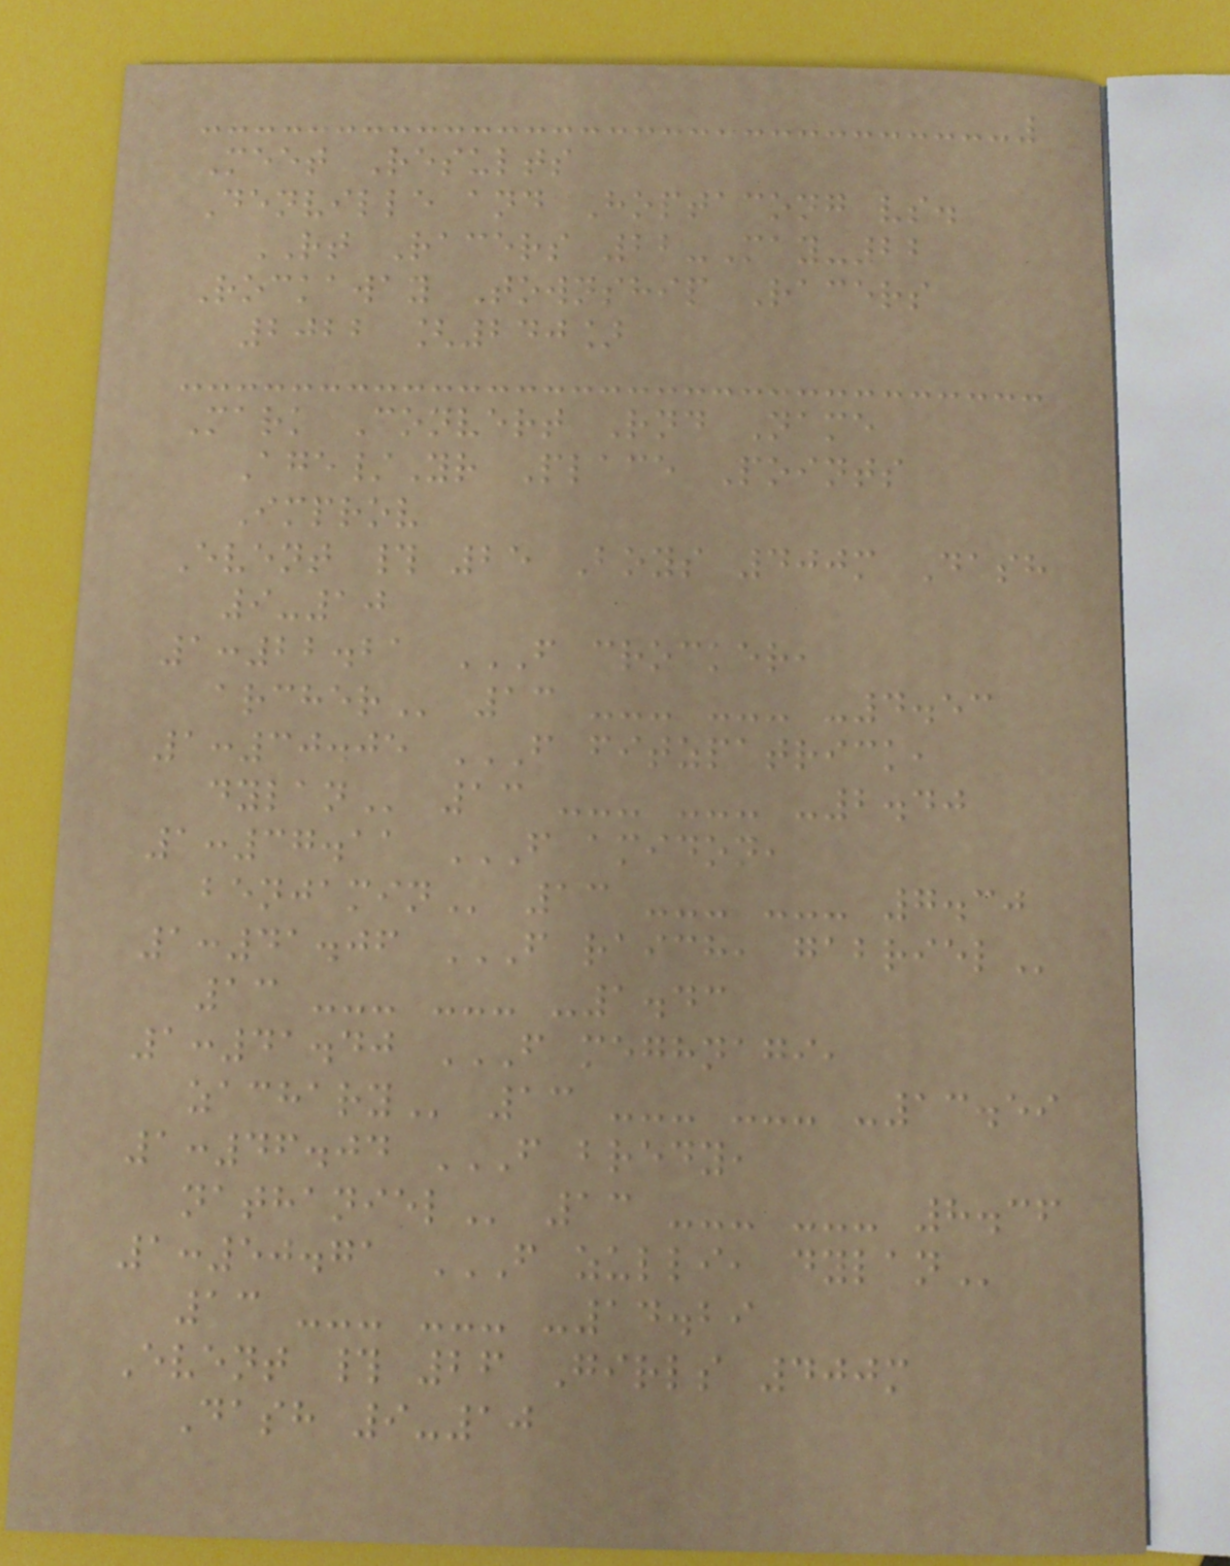Meet Results
Denville and Hoptacong vs.
RT Racers 22-May-22
Rockaway Township Racers
2022 [240]
Mark Convert Rnd Name
Age/Yr Place Points
Improv
Event # 25 Boys 400m Dash
9-10
1:22.21 F CROCKER,
ARCHER 13 --- --- -4.53
1:30.05 F FITZPATRICK,
DYLAN 13 --- --- -2.40
1:37.11 F AMIDON,
BENJAMIN 13 --- --- 7.30
1:41.06 F RAICH, GABRIEL
13 --- --- -1.43
1:41.40 F MEGHNAGI,
ZACHARY 13 --- --- -13.59
1:46.04 F BREDY,
NATHANIEL 13 --- --- 8.36
1:50.71 F ZULLI, DYLAN
13 --- --- -14.29
Event # 26 Girls 400m
Dash 9-10
